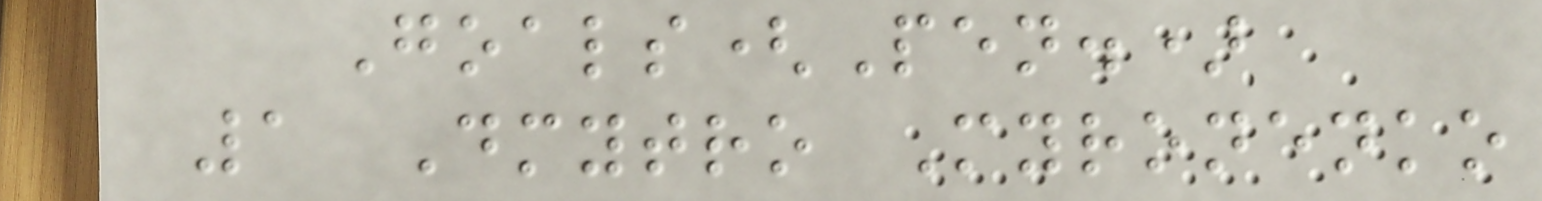Goals(Pen.)
1 Dmytro Myronenko
